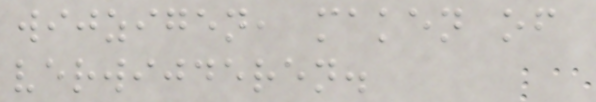wijzigen, maken of
verwijderen.
